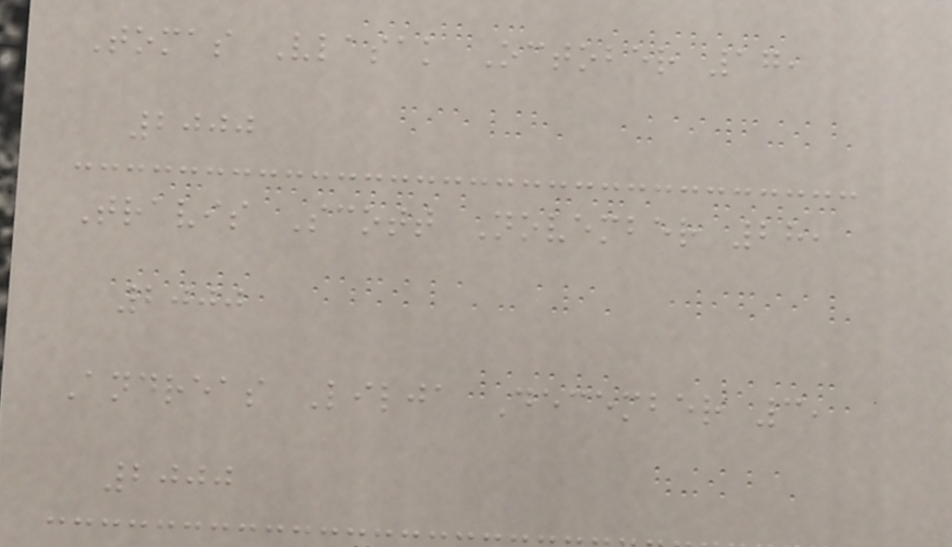Tomas Vlasak October 17,
2000
Travis Scott November 28,
2000
Andreas Lilja December 3,
2000
